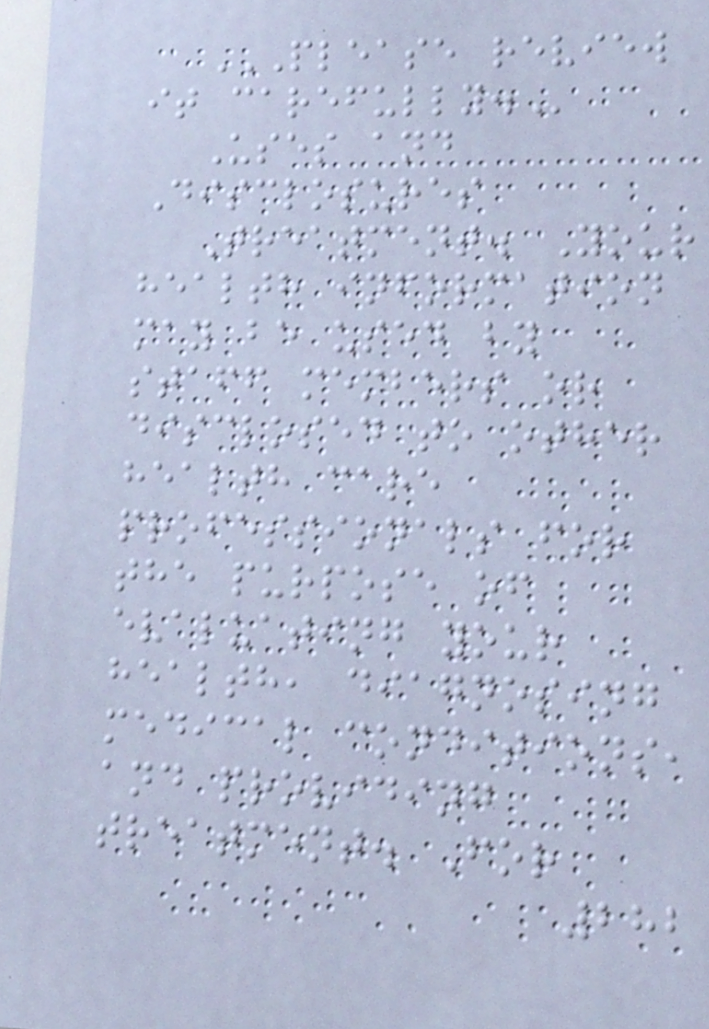PLEASE REVIEW
IT CAREFULLY.
Uses and
Disclosures
Treatment. Your
health information
may be used by
staff members or
disclosed to other
health care
professionals for
the purpose of
evaluating your
health, diagnosing
medical conditions,
and providing
treatment. For
282
